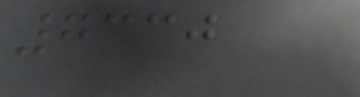7330
